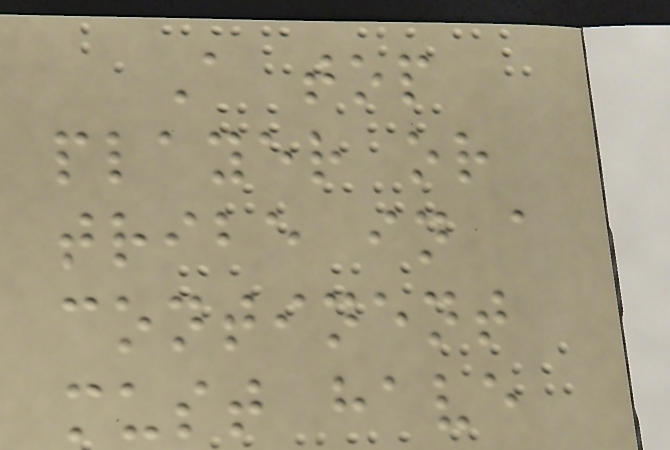A top
player or
tribe in a
continent
must have
